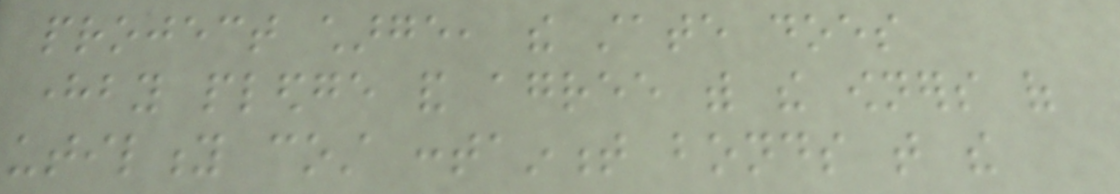project charge, the state does
hereby pledge and agree with the owners of
utility cost containment bonds that the
